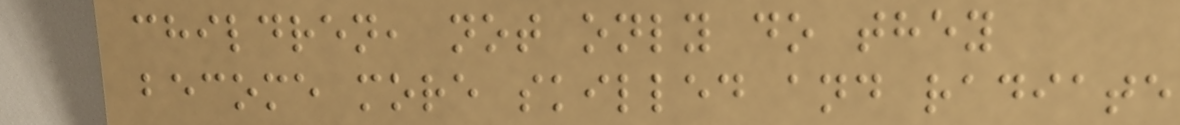children, not only do they
become more skilled and radiate
